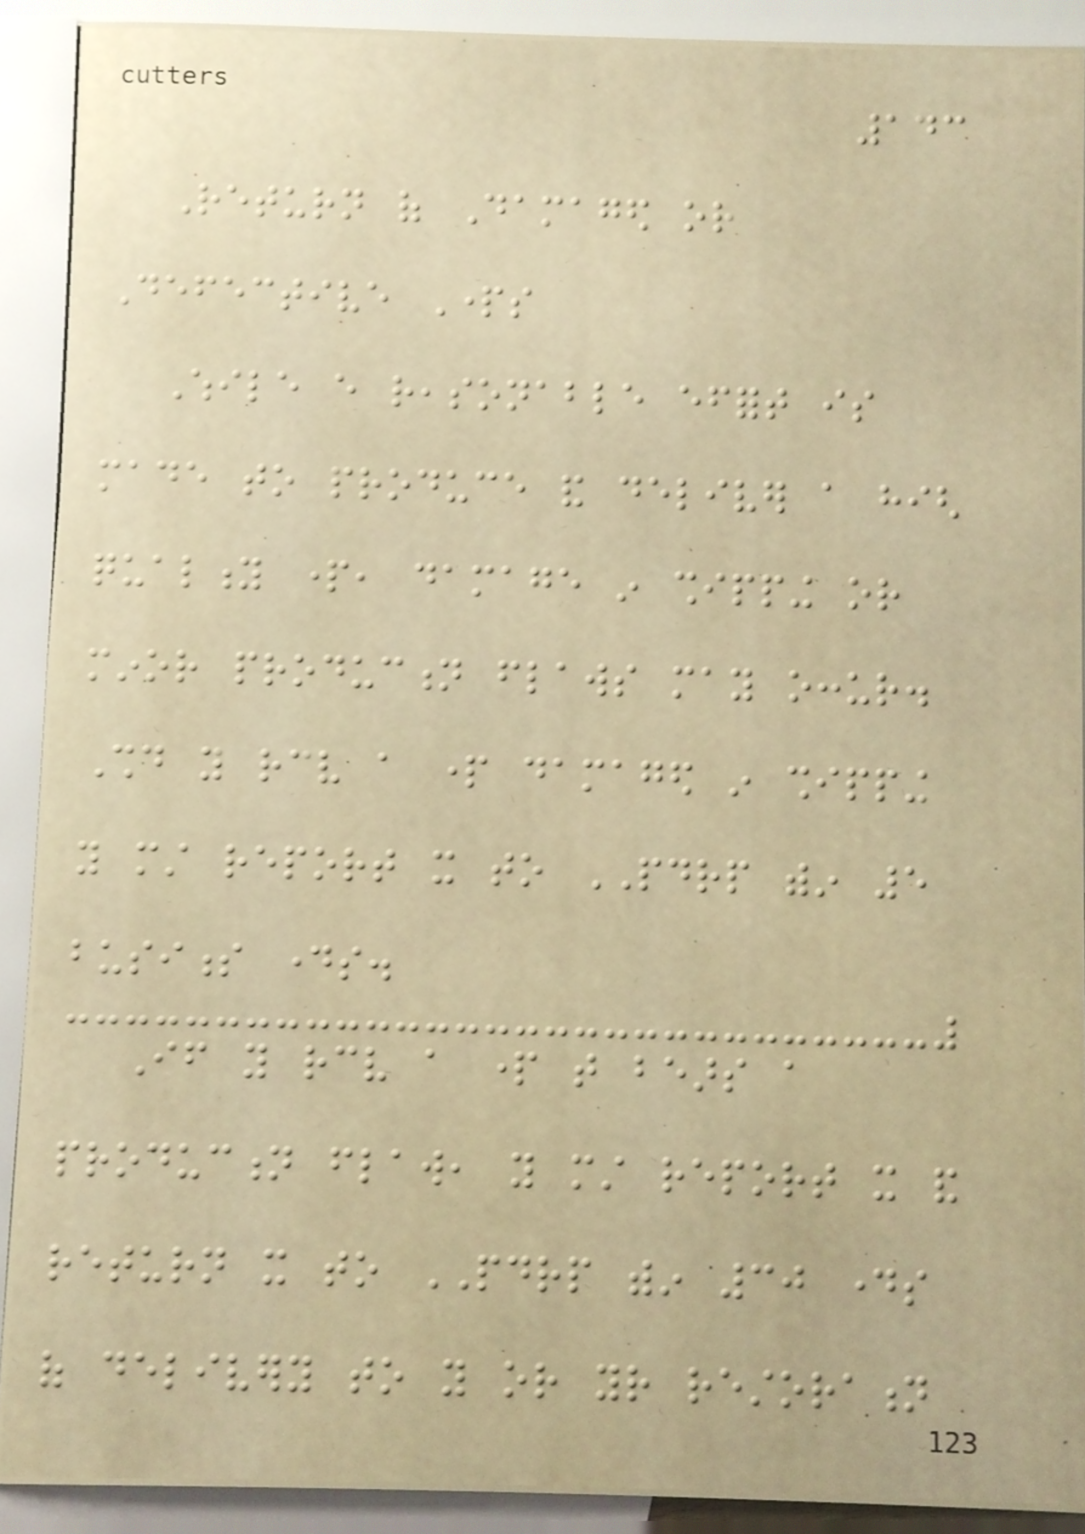143
Return of Damaged or
Defective Parts
While every reasonable effort is
made to produce and deliver a high
quality part, damage in shipping or
minor production flaws may occur.
Should you receive a part damaged in shipping
you must report it to PDRP within 5
business days.
If you receive a part that bears a
production flaw, you must report it and
return it to PDRP within 30 days
of delivery to you or your restoration
